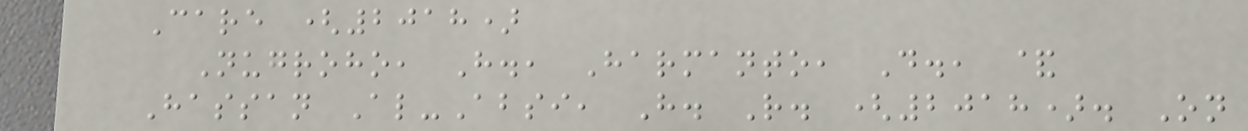Care (2018)
Nugroho, H., Harmanto, D., &
Hassan Al-Absi, H. R. (2018). On
